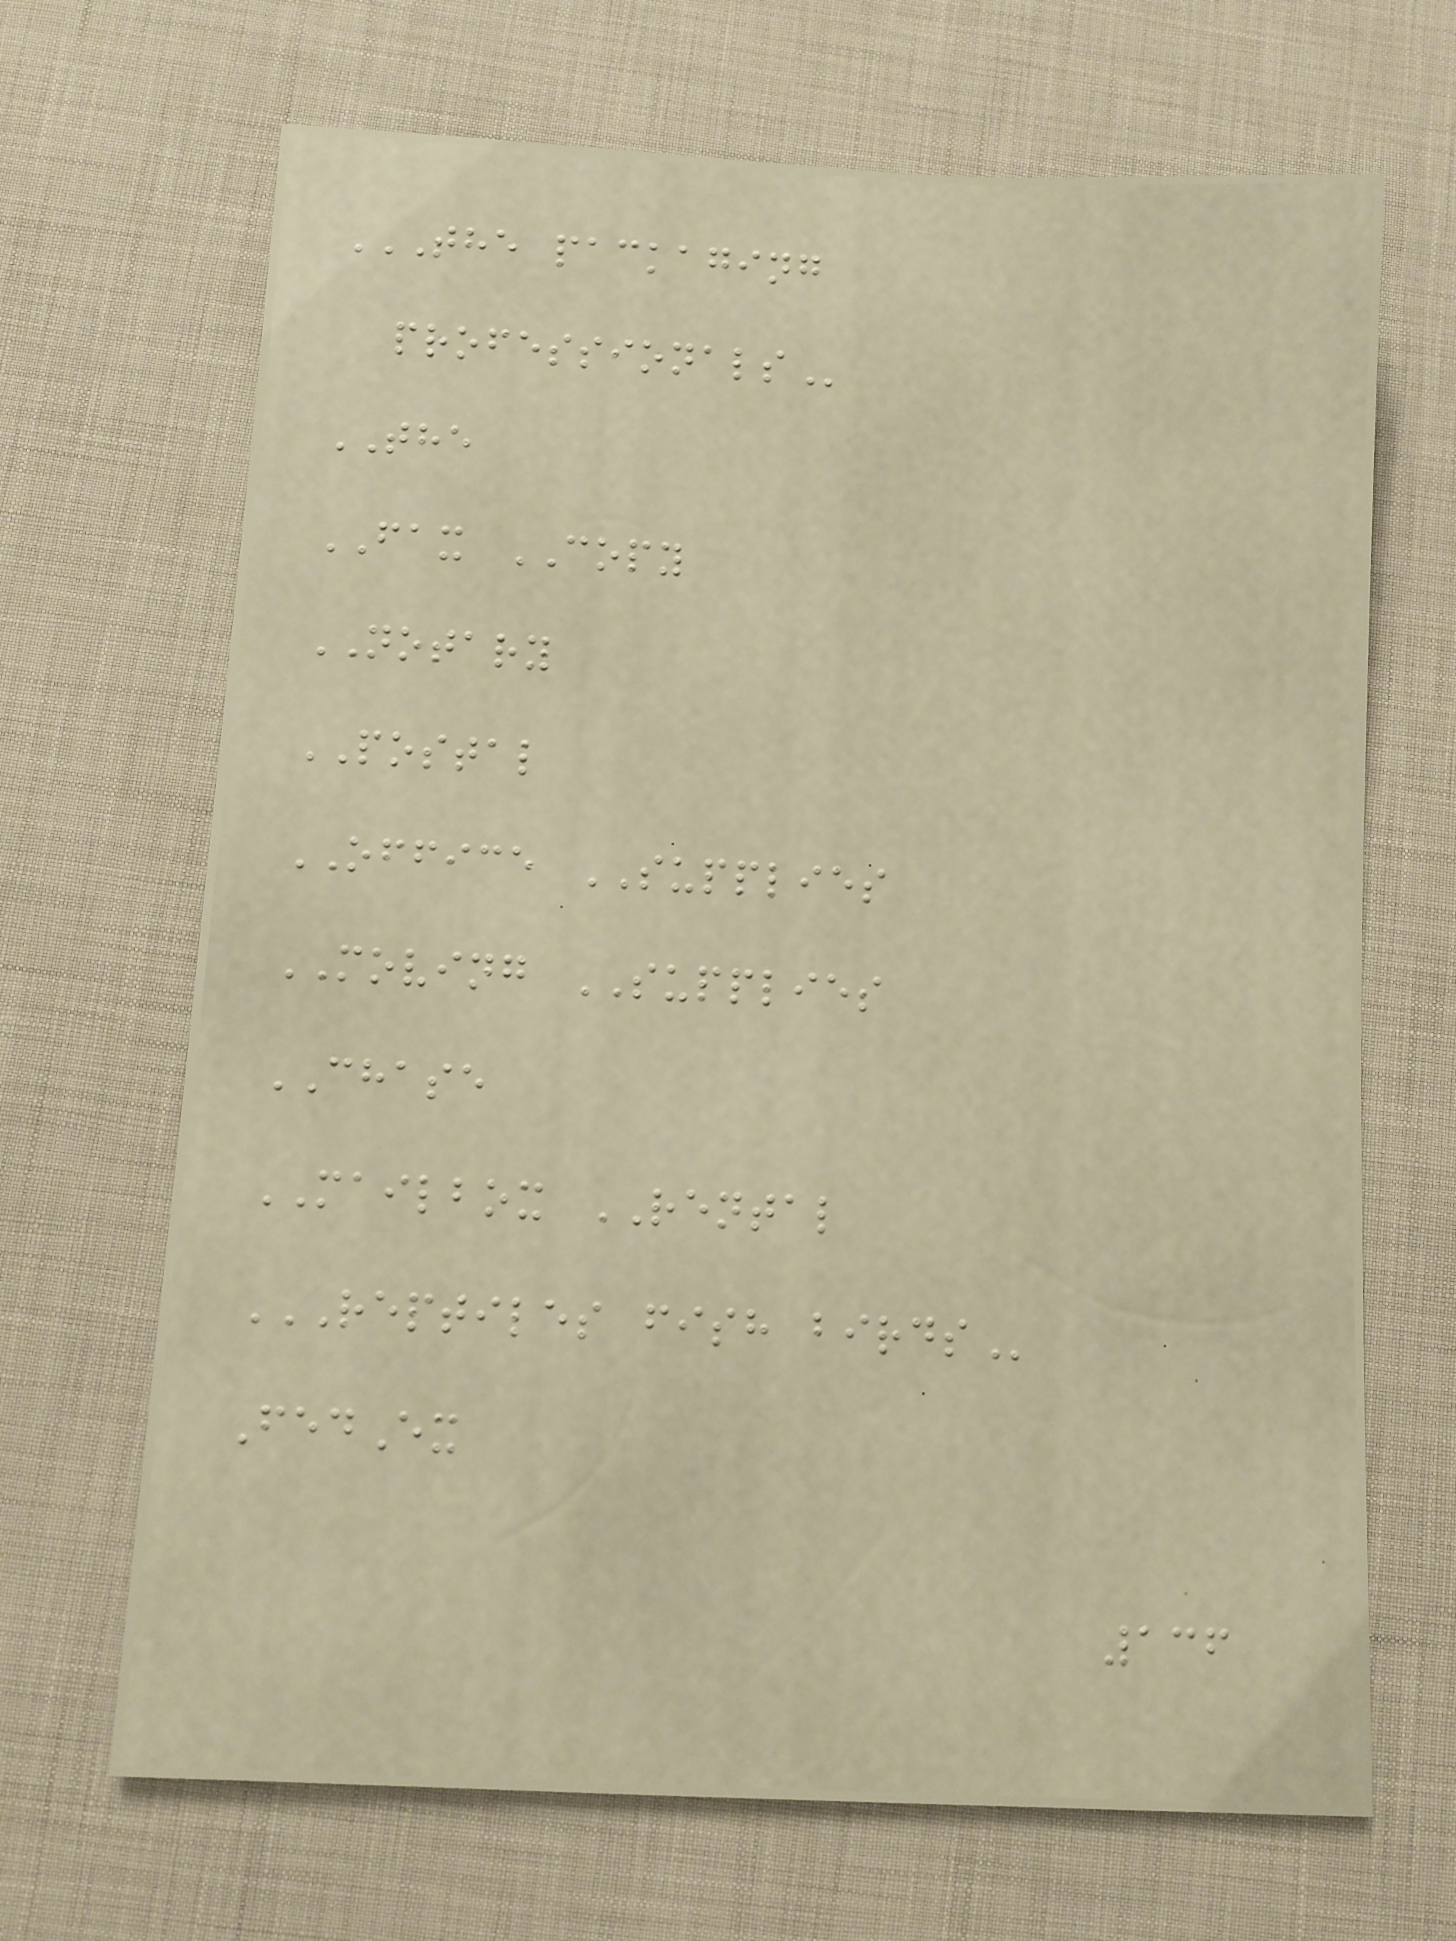THE PACKAGING
PROFESSIONALS
THE
FAX COPY
NOTARY
POSTAL
OFFICE SUPPLIES
MOVING SUPPLIES
CHASE
MAILBOX RENTAL
REPTILES FISH BIRDS
FedEx
136
